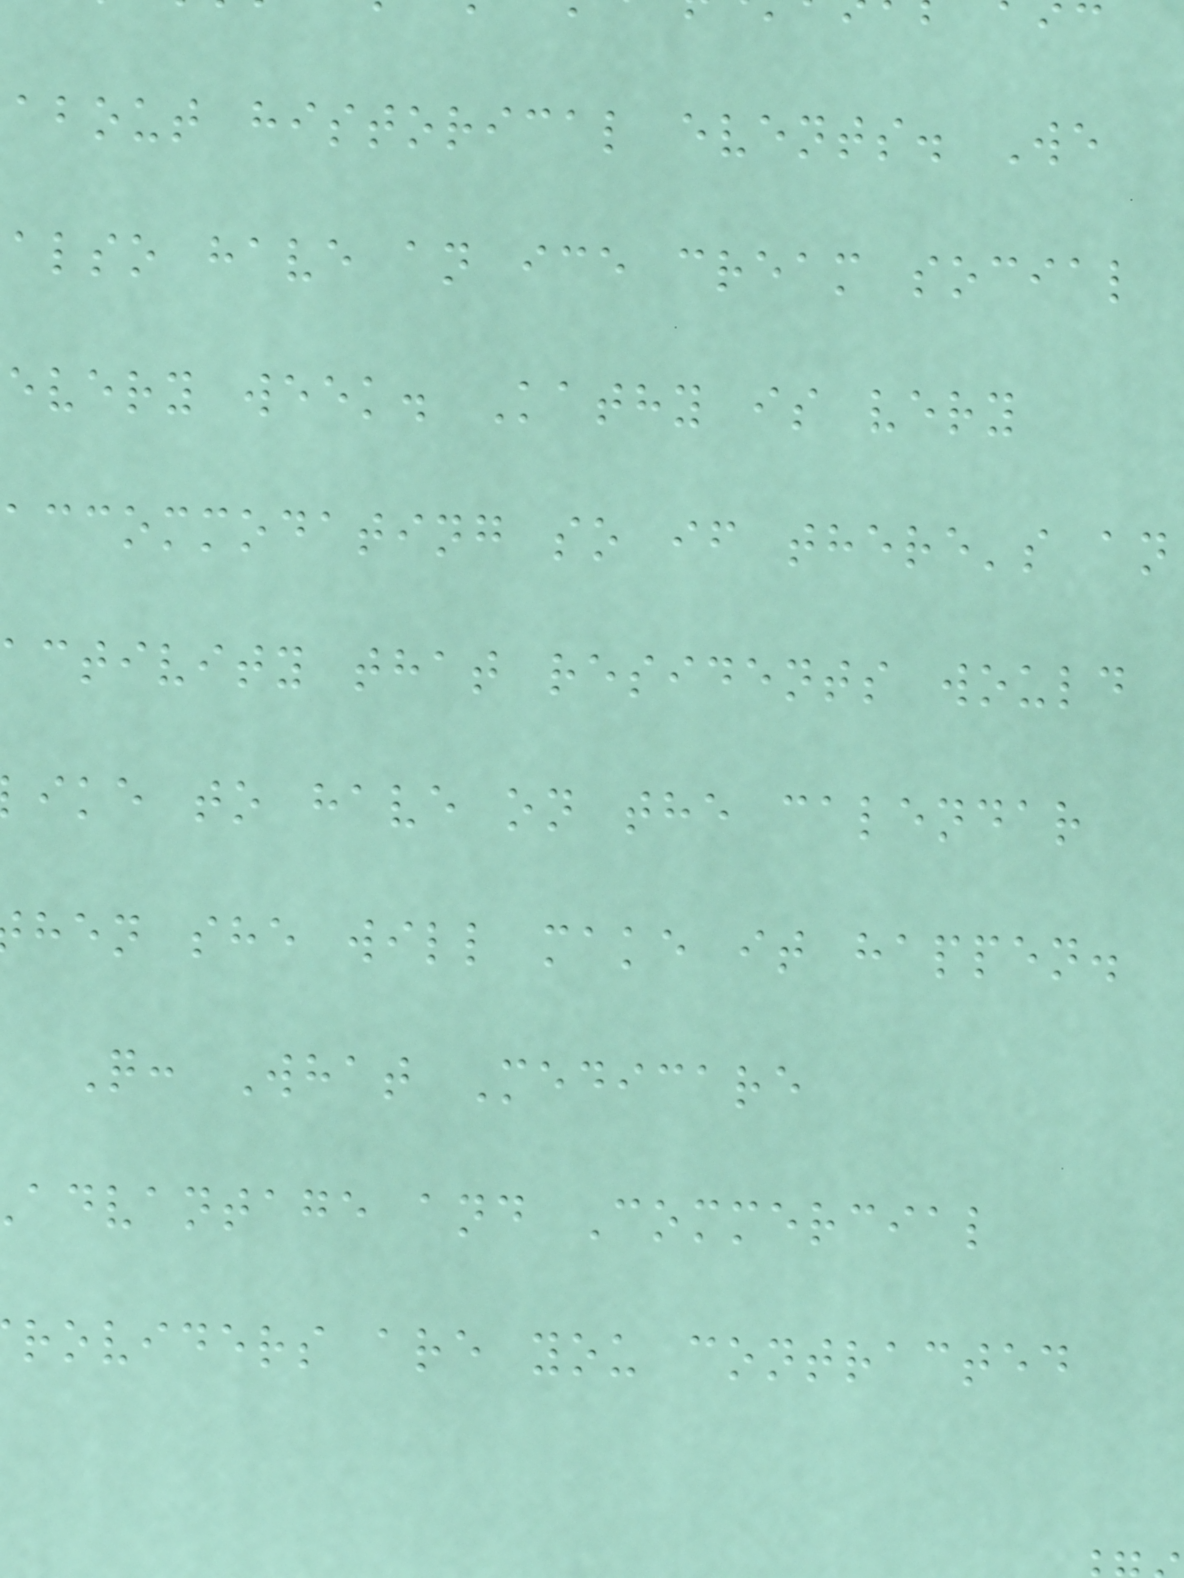about historical events. We
also have an ice cream social
every week. Kathy is very
accommodating so if there's an
activity that residents would
ike to have on the calendar
hen she will make it happen.
Q: What Medicare
advantage and Commercial
roviders are you contracted
